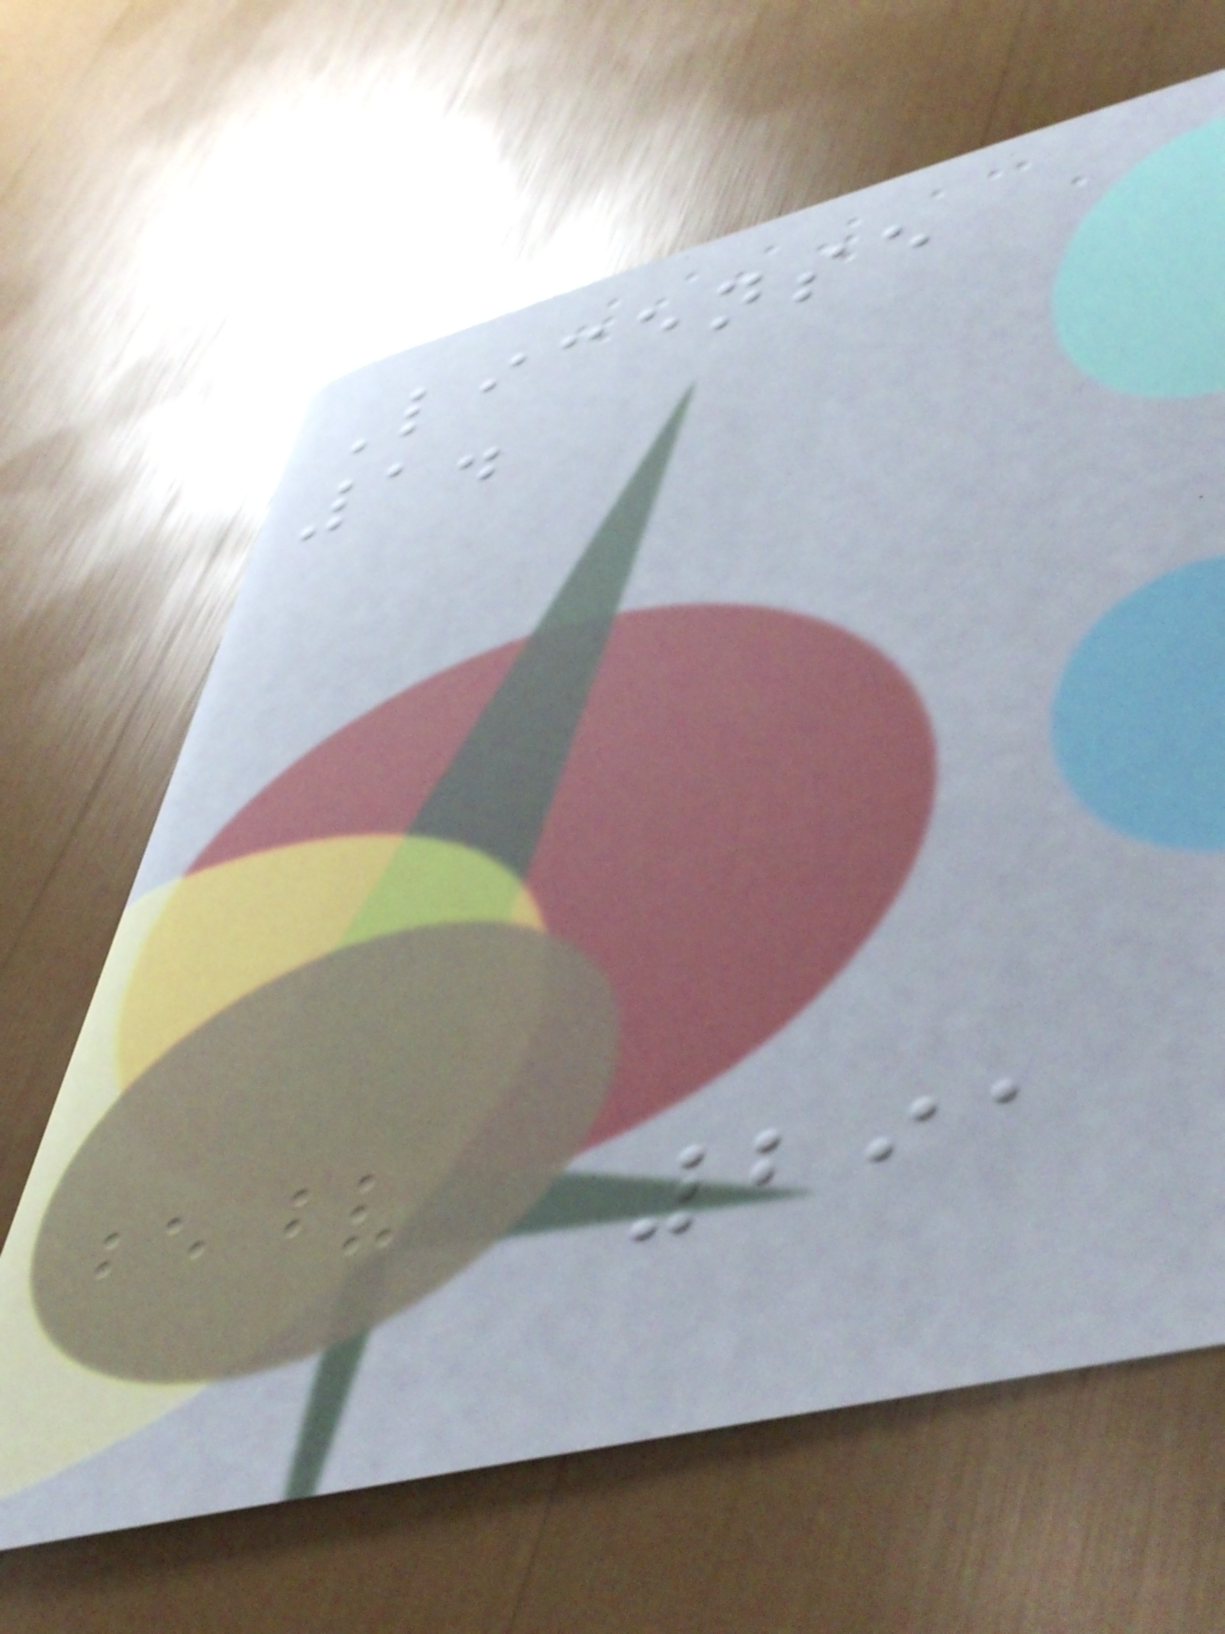License
1.
291
